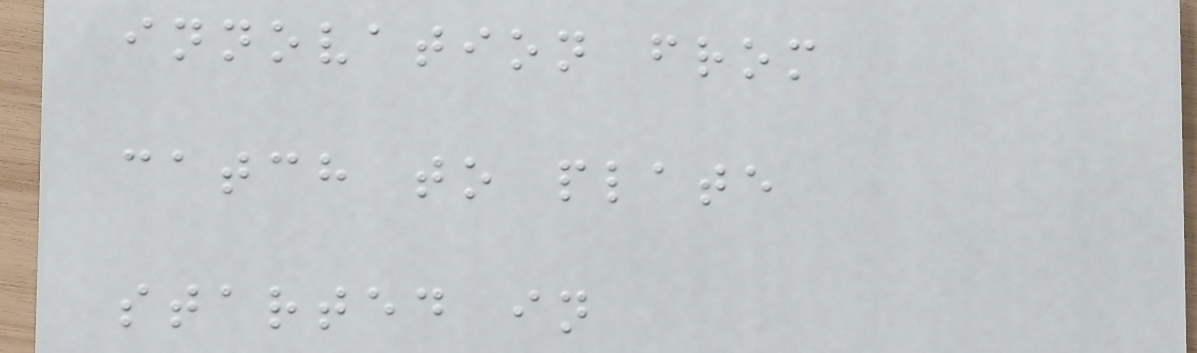innovation from
catch to plate
started in
